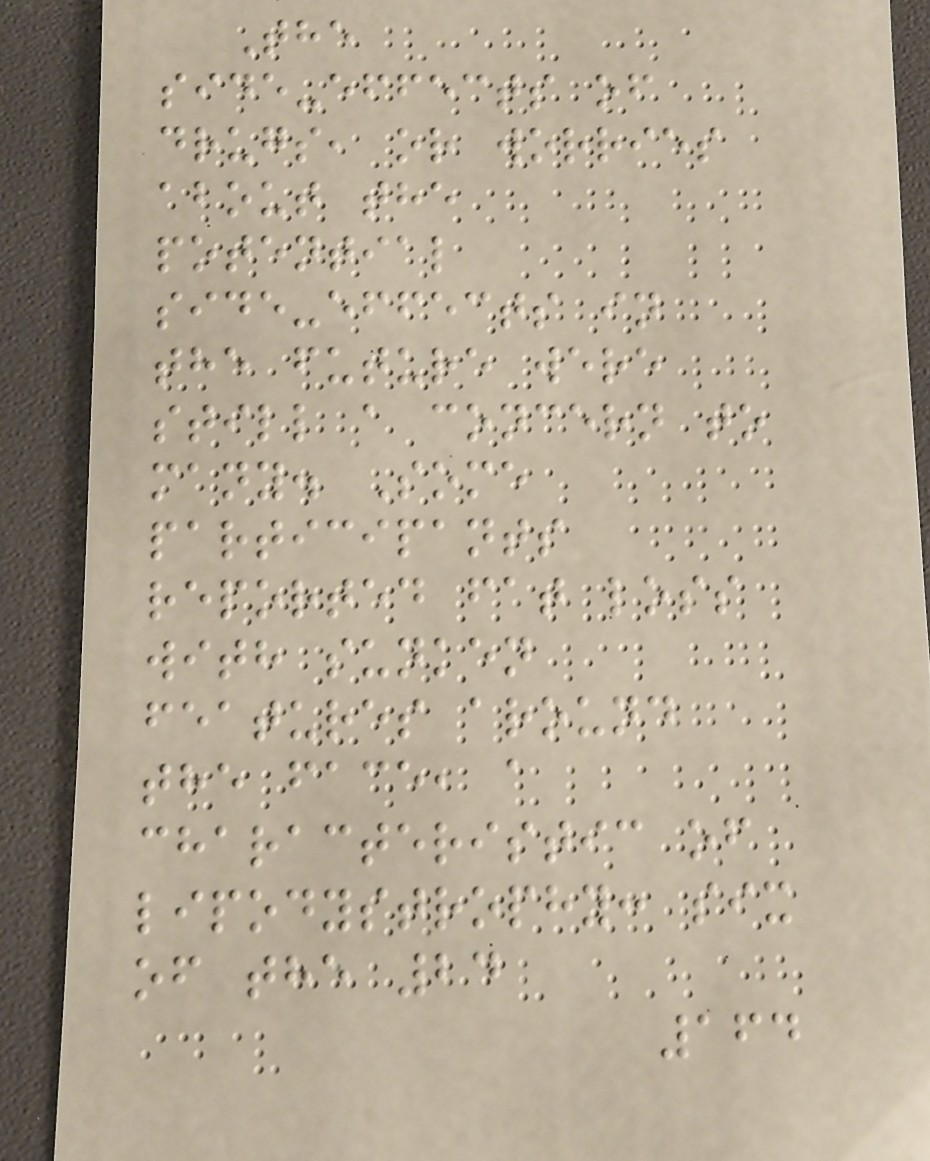The
side-effects of
drugs, or worries
about the
potential
side-effects in
the future were
still a concern to
many. Some
participants
reported fat loss
with sunken
features around
the face, a
characteristic of
lipodystrophy: six
of the 24
164
